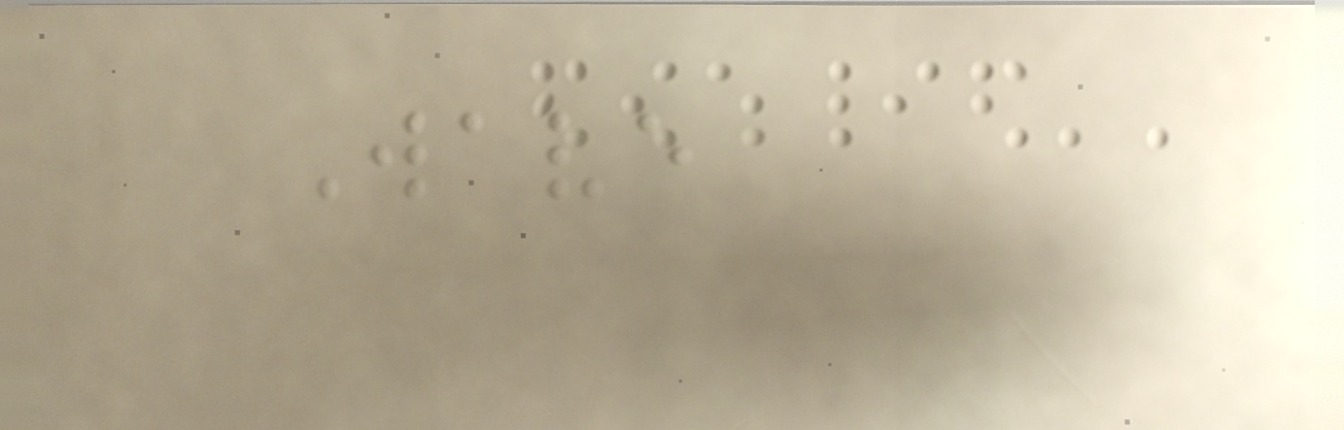Wave
